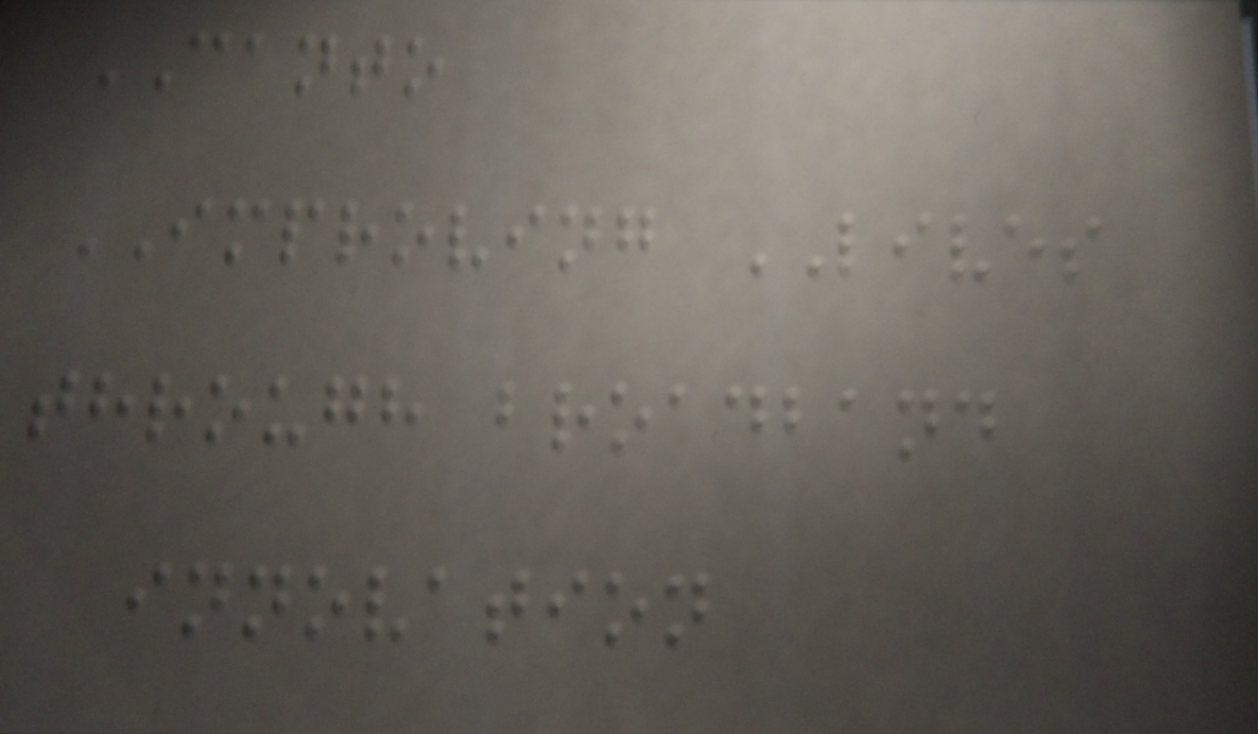CANTO
IMPROVING LIVES
through broadband
innovation
